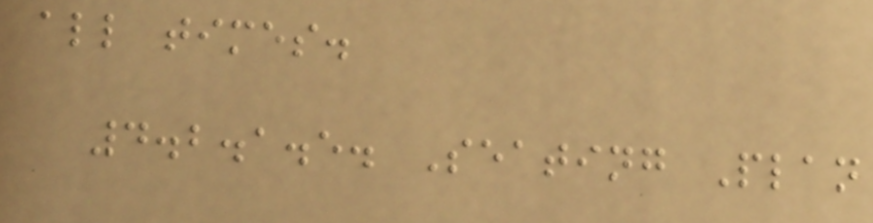all times.
4.2.1.5. Seating Plan
